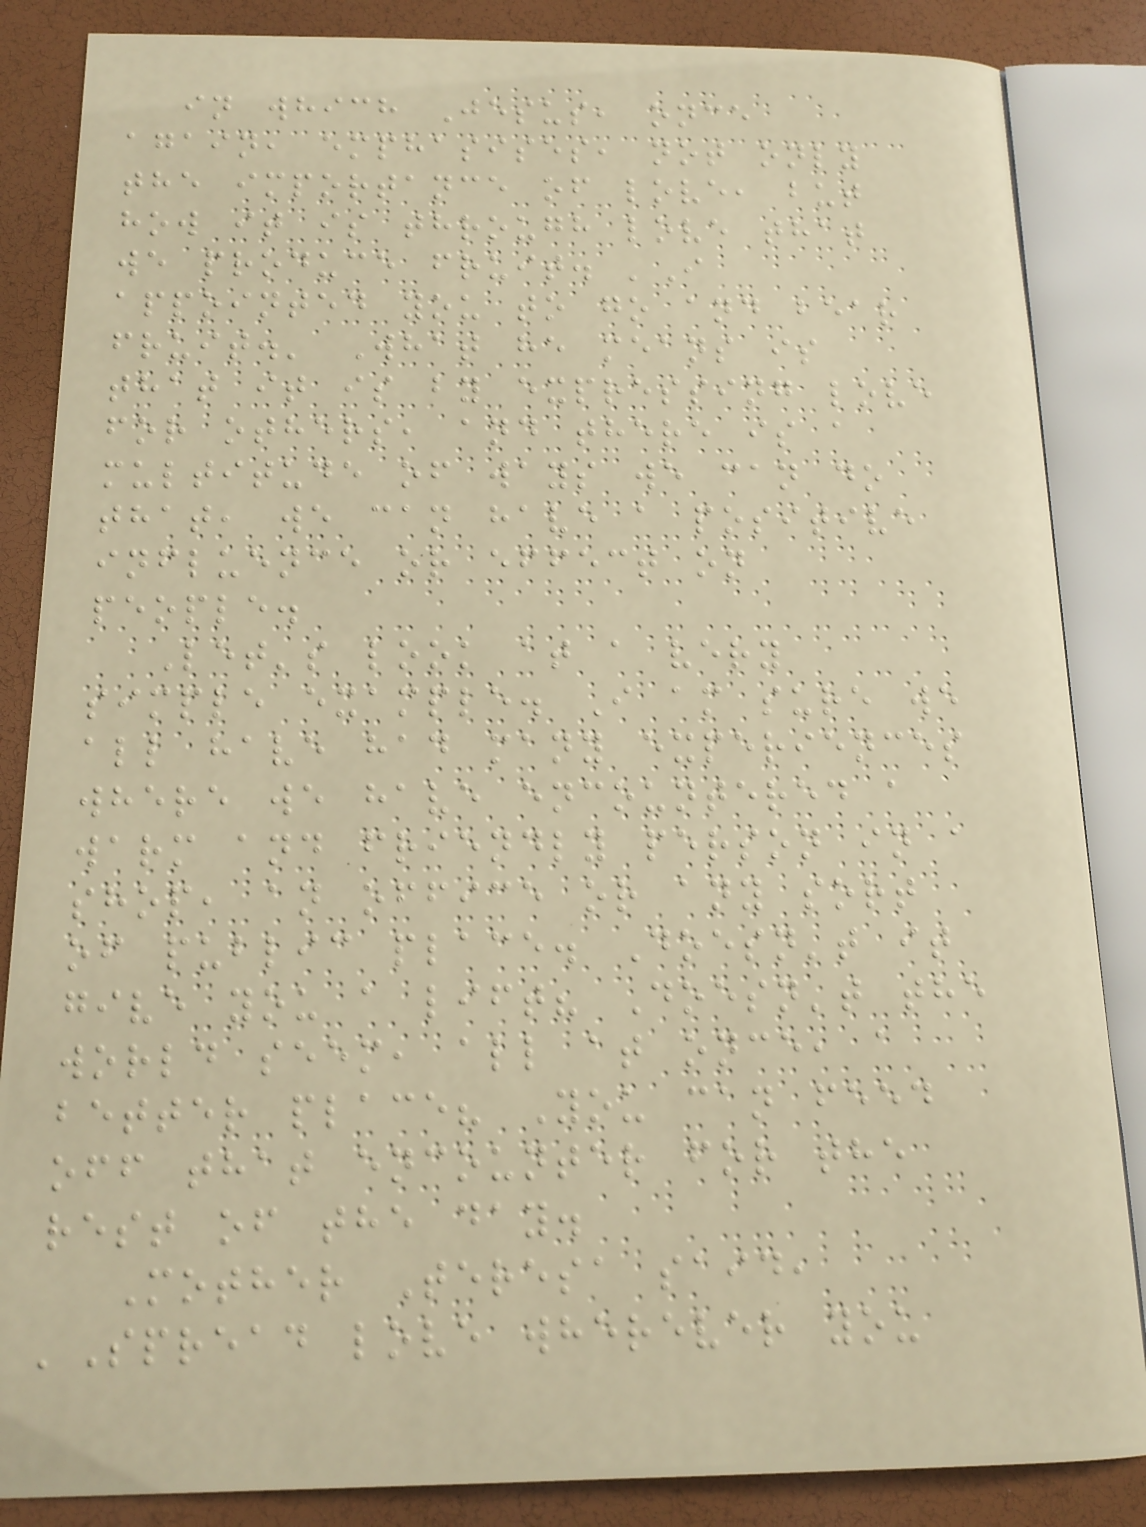in which Jesus, once
again, emphasises, not only
the importance of love, but
how it is through love that
we produce fruit. 'I
appointed you to go and bear
fruit.' What he means is
that it is by expressing love
for others, and there is a
multitude of ways we can do
that, we can have a positive
influence or effect on
people.
Let's look at a very
simple example. I am sure we
all have had many experiences
where we have encountered a
warm and friendly person in a
shop, an office or any sort
of public place. Doesn't it
give you a lift? Doesn't the
world seem, all at once, a
better place? You can feed
off that encounter for the
rest of the day.
Mother Teresa said,
'Spread love wherever you
